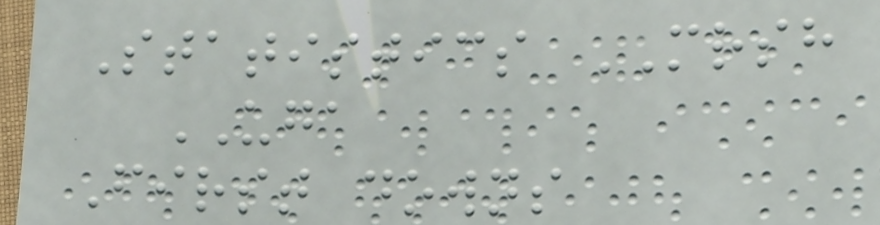Statistics MRSH
UGA
First downs
